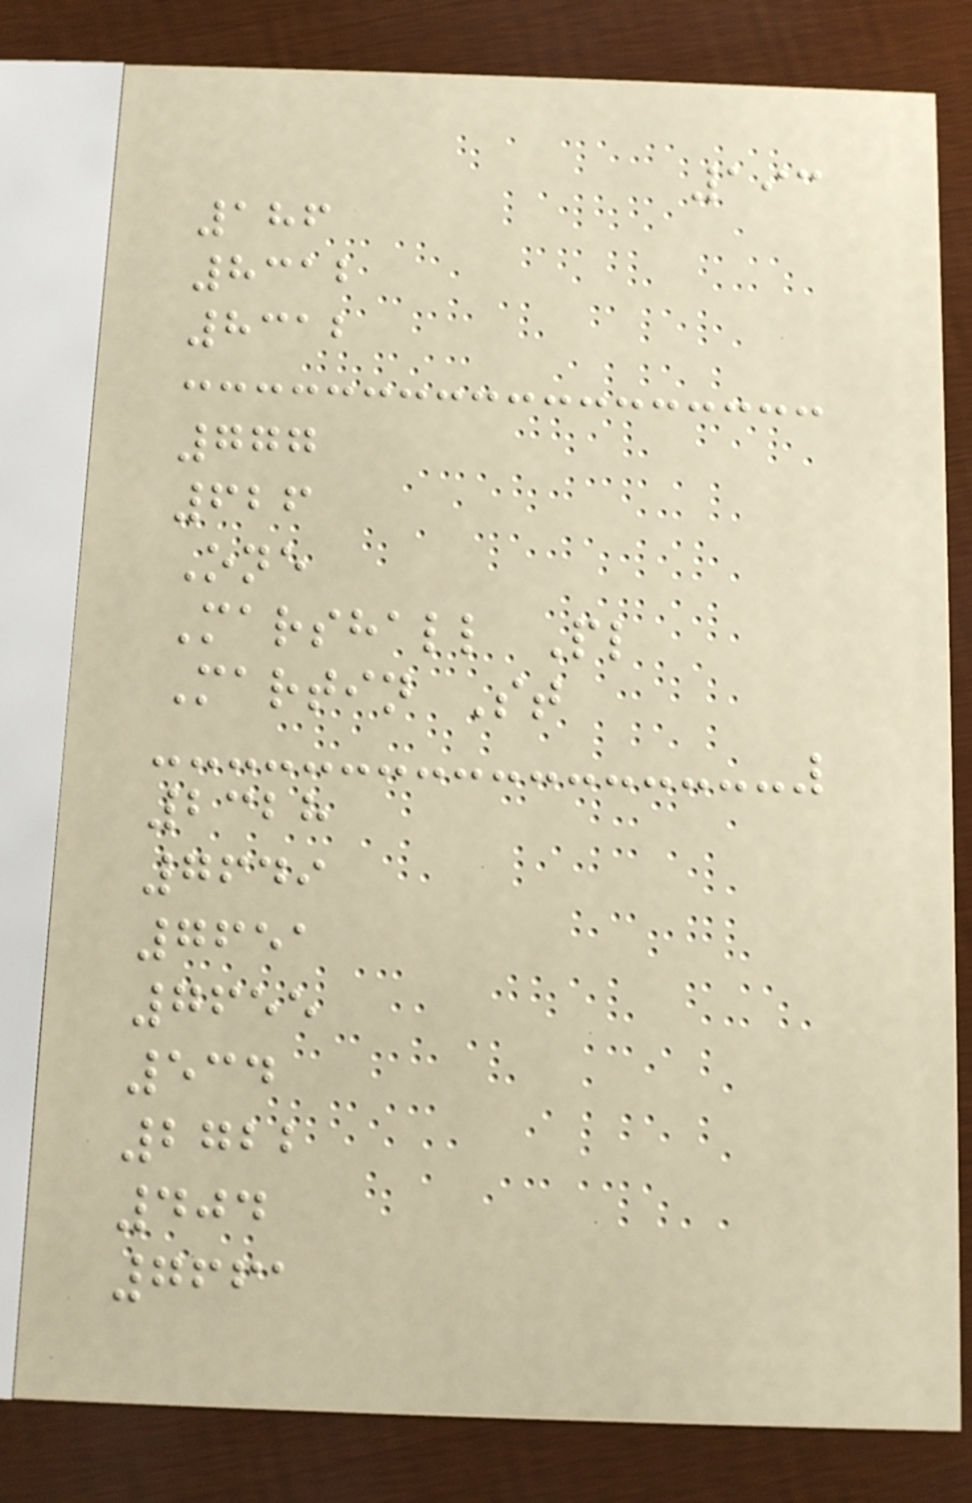193
186
8312
8312
777
626
One
Marshall Pl
Martin St
2328
7649
7651
7655
534
2722
404
7661
